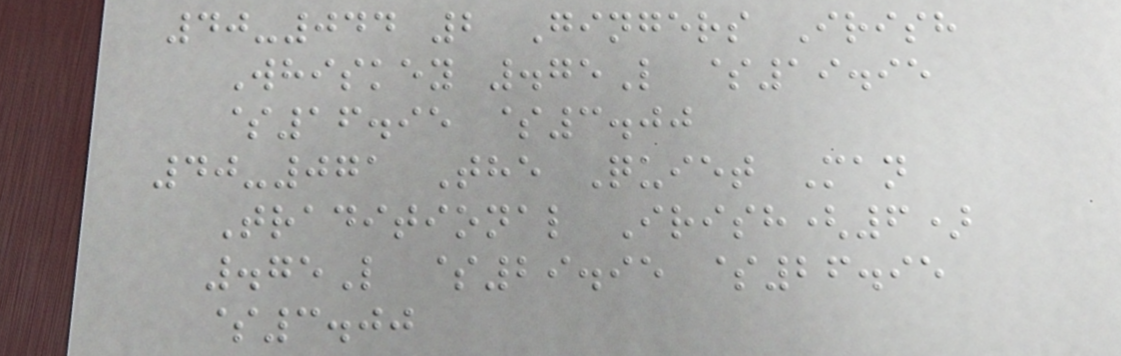40-044 2 Gingers Irish
Whiskey .75L $19.95
$16.95 $3.00
40-071 The Quiet Man
Traditional Irish(6)
.75L $29.95 $26.95
$3.00
